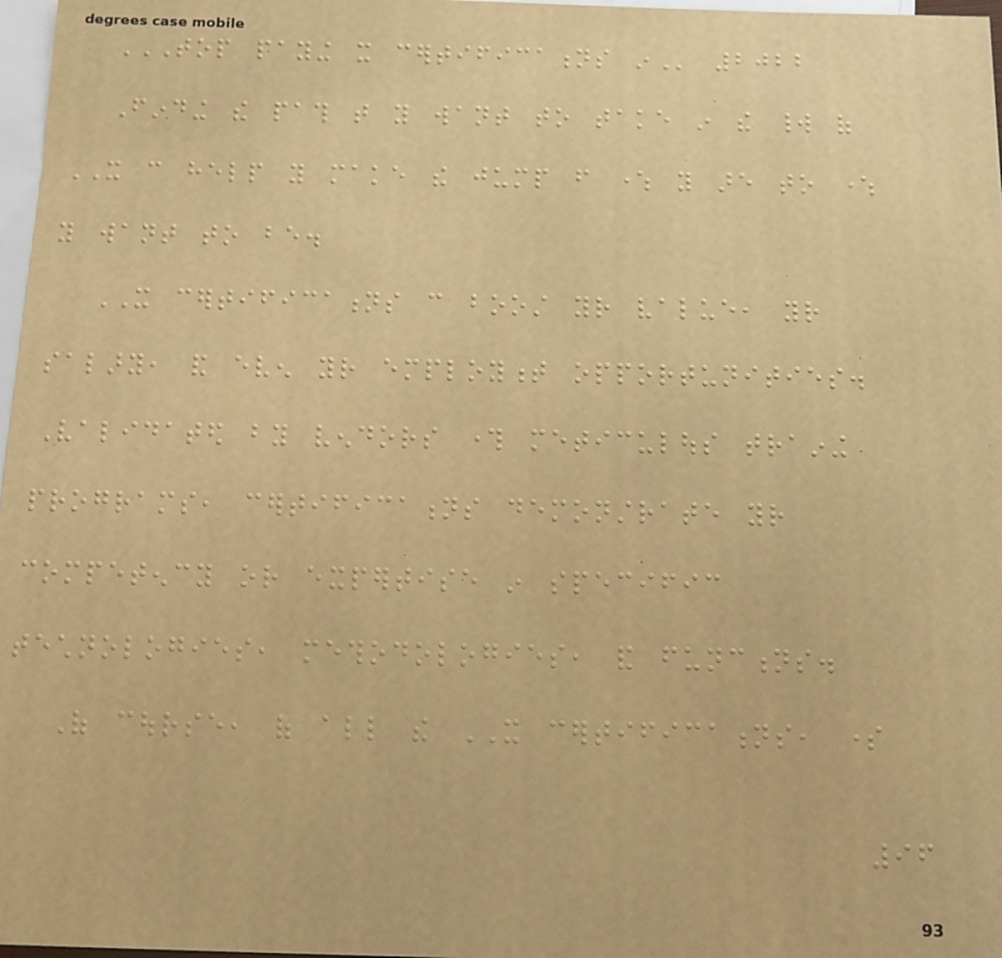TOP PAYING IT CERTIFICATIONS IN 2022
Finding the path that you want to take in the world of
IT can help you make the jump from where you are to where
you want to be.
IT certifications can boost your value, your
salary, and even your employment opportunities.
Validated by vendors through meticulous training
programs, certifications demonstrate your
competency or expertise in specific
technologies, methodologies, and functions.
Of course, of all the IT certifications, some
96
